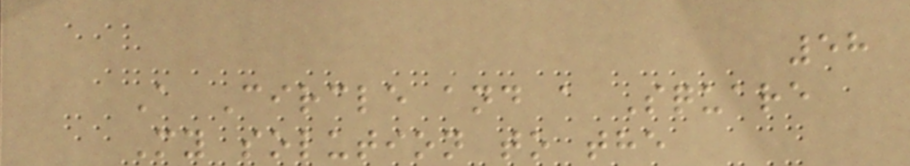58
A Circle and a Square
My solution to the
